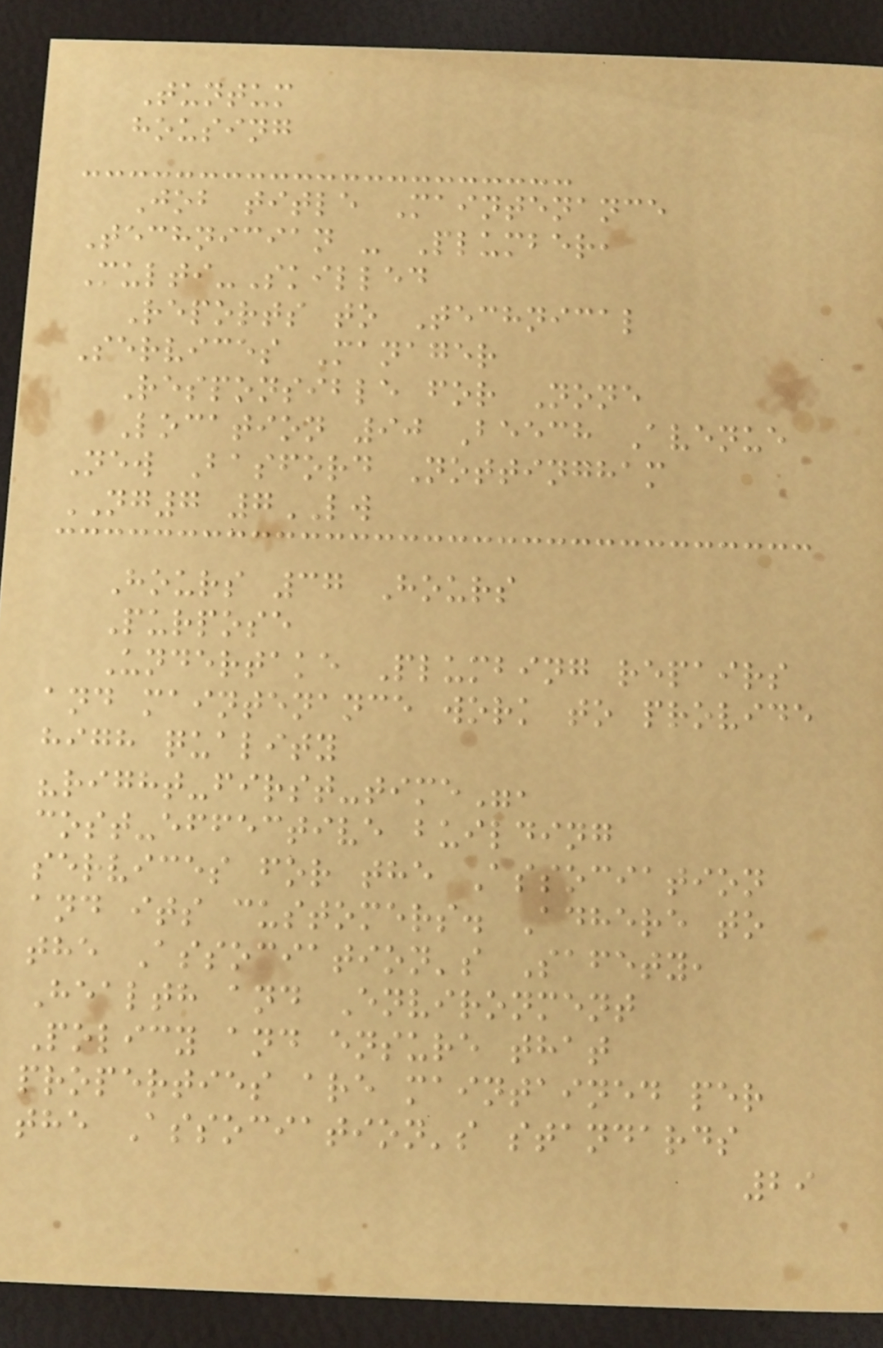Tuntum
housing
Job title Maintenance
Technician - Plumber,
Multi-Skilled
Reports to Technical
Services Manager
Responsible for None
Location 90 Beech Avenue
New Basford Nottingham
NG7 7LW
Hours 37 Hours
Purpose
Undertake Plumbing repairs
and maintenance work to provide
high quality
"right-first-time",
cost-effective building
services for the Association
and its customers. Adhere to
the Association's Safety,
Health and Environment
Policy and ensure that
properties are maintained per
the Association's standards
29
